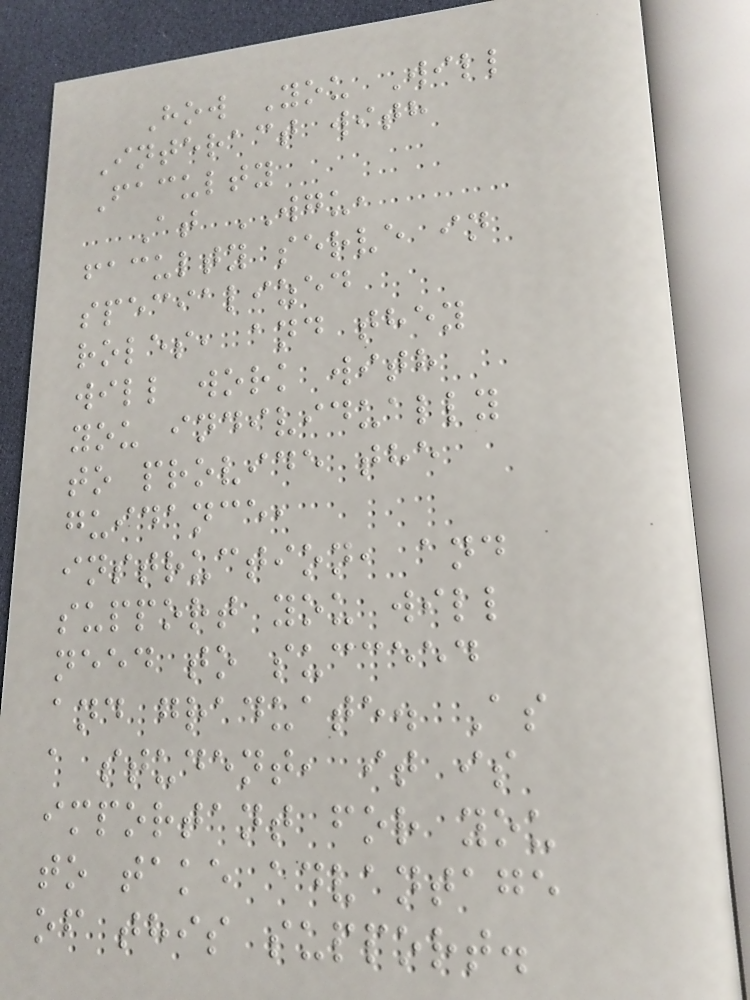How You Will
Interact with
Faculty
At WGU,
faculty serve in
specialized
roles, and they
will work with
you individually
to provide the
guidance,
instruction, and
support you will
need to succeed
and graduate. As
a student, it is
important for you
to take advantage
of this support.
